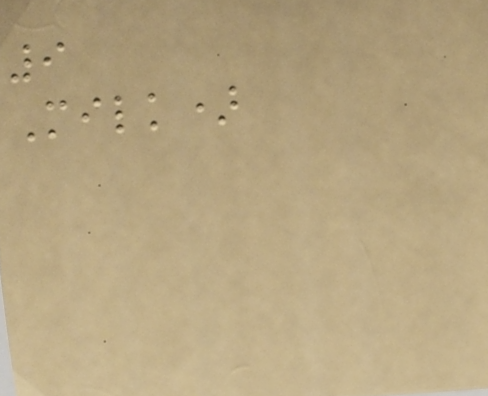9
Milk)
